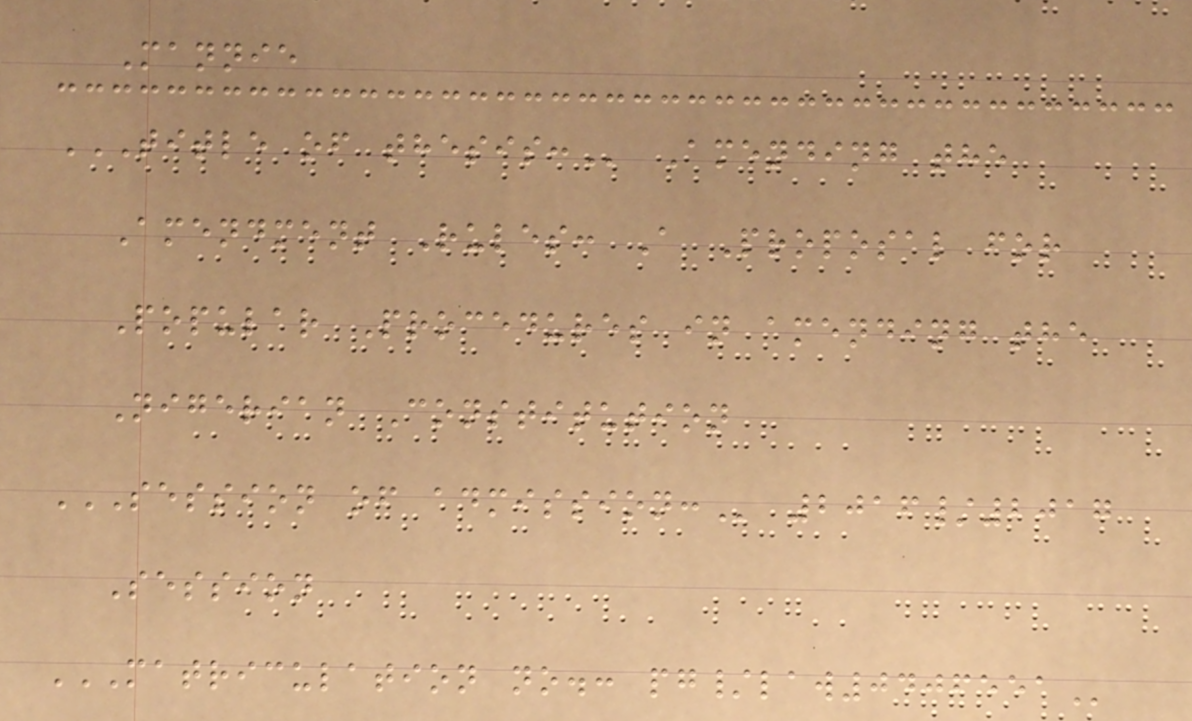Mannie
TITLE OF THESIS: Amending the
Amendment Rules: A Proposal for
Popular Procedures in amending the
Nigerian Constitution
SESSION OF ADMISSION: 2016/2017
Session
MATRICULATION NO.: PG/LAW0406551
